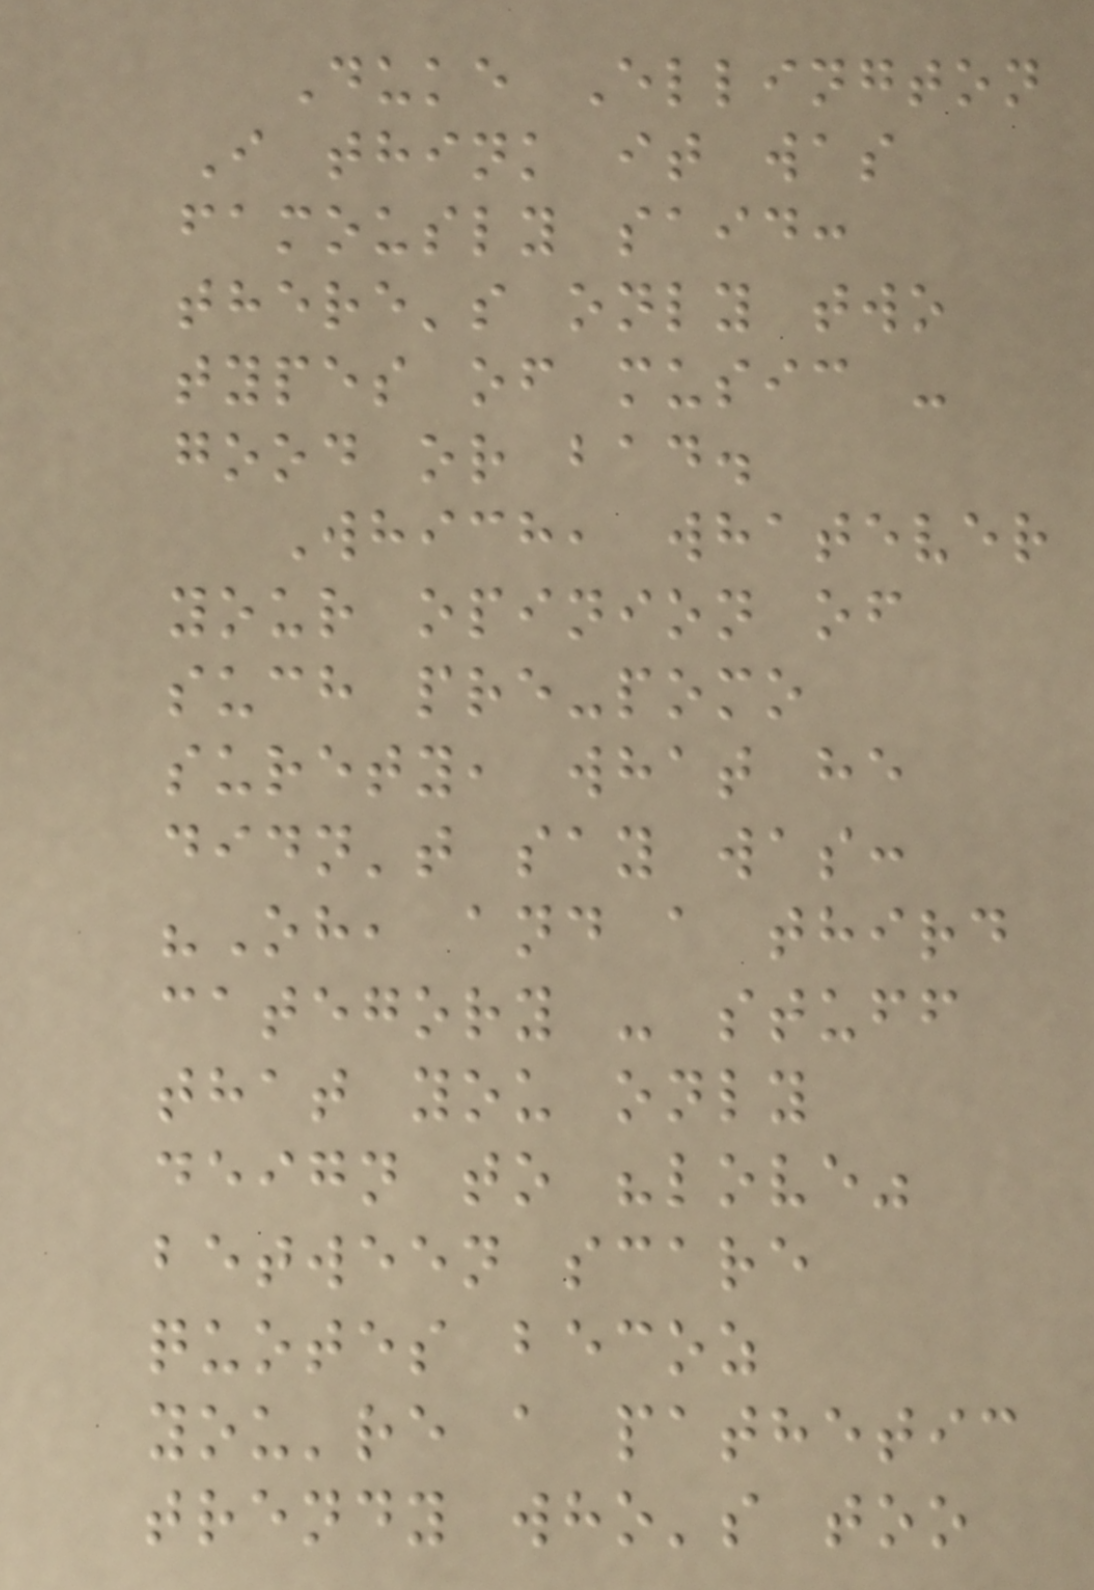Duke Ellington
I think it was
famously said:
there's only two
types of music -
good or bad.
Which, whatever
your opinion of
such pre-pomo
surety, what he
didn't say was:
"Oh, and a third
category - stuff
that you only
deign to "love"
between scare
quotes becoz
you're a pathetic
trendy who's too
